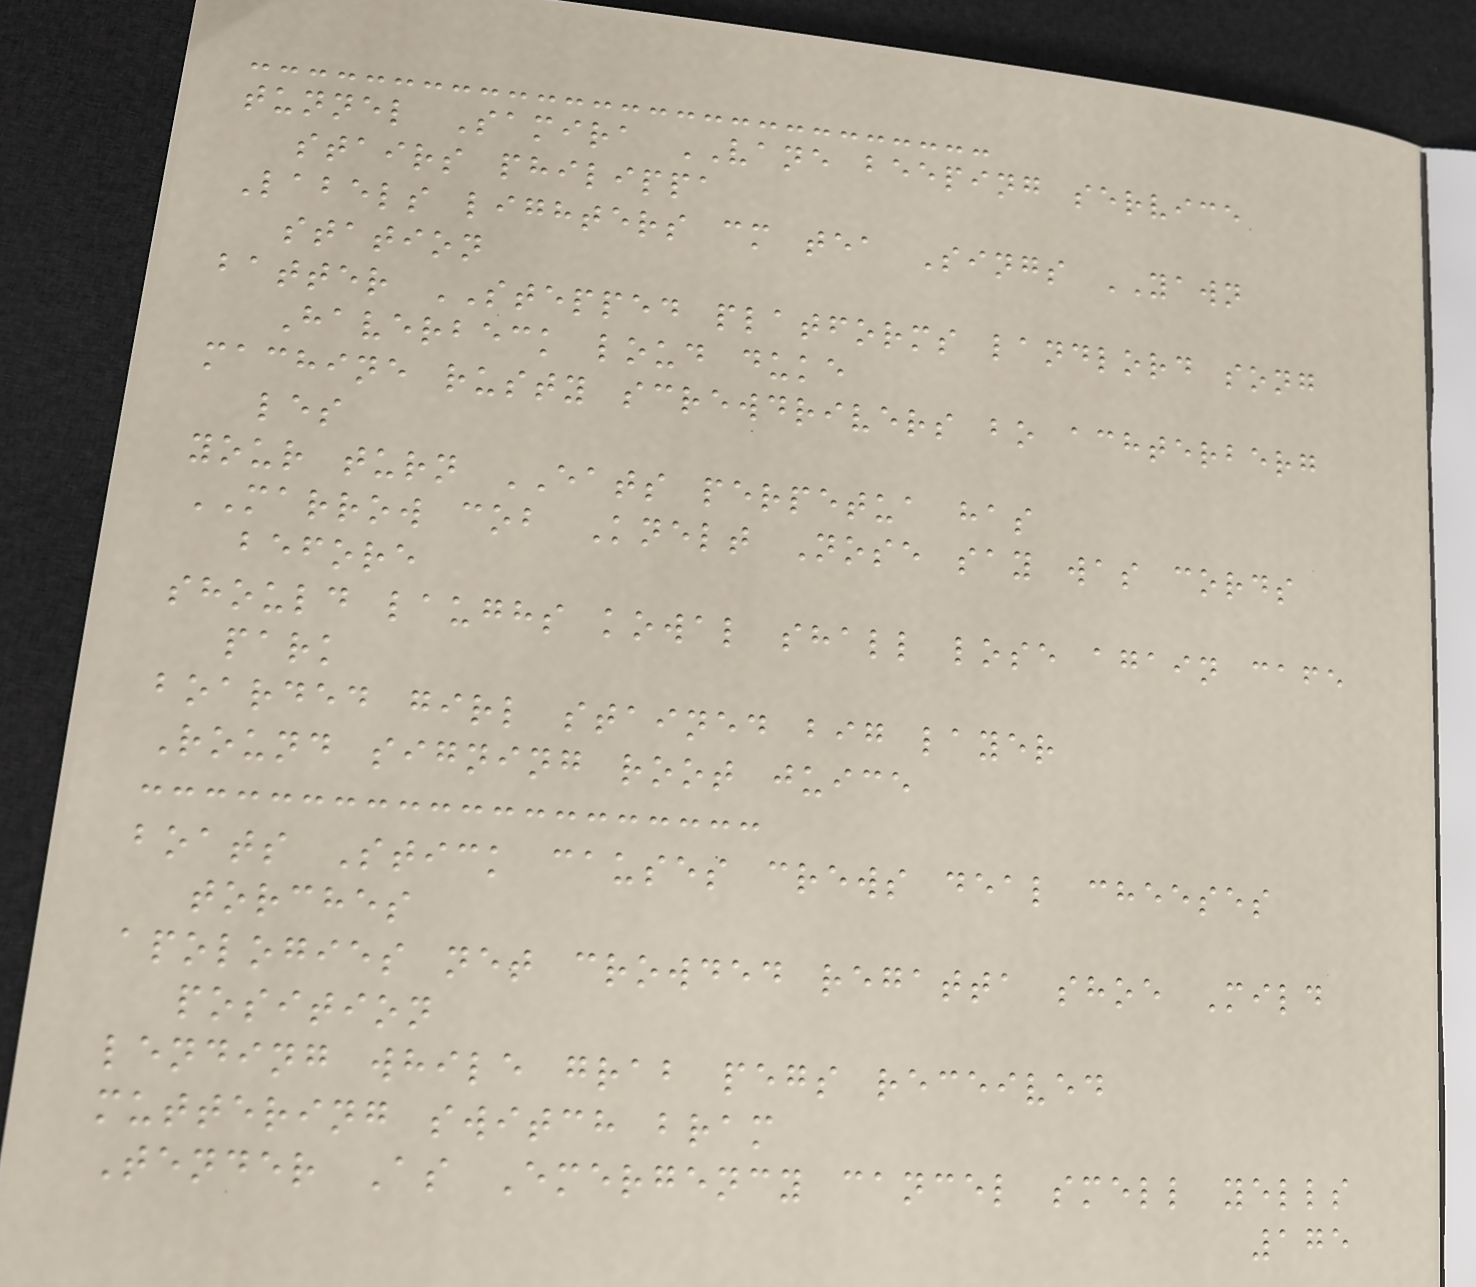tunnel Samira VANE beeping service
stairs philippa
Labels lighters cm tea Sings YAWN
station
batter STEPPED platforms landlord song
Haverbeck loud duke
machine rusty screwdrivers bo achterberg
les
your turn EATS perpetua has
MARROW cob Knelt Nose say was cords
before
should laughs kowal shall lose again cafe
park
boarded girl stained big layer
Round signing root juice
boats Stick causes crews deal cheeses
torches
apologies net crowded regatta shoe Mild
position
lending while grab pegs received
muttering switch bram
Tender As Emergency cancel smell yells
175
